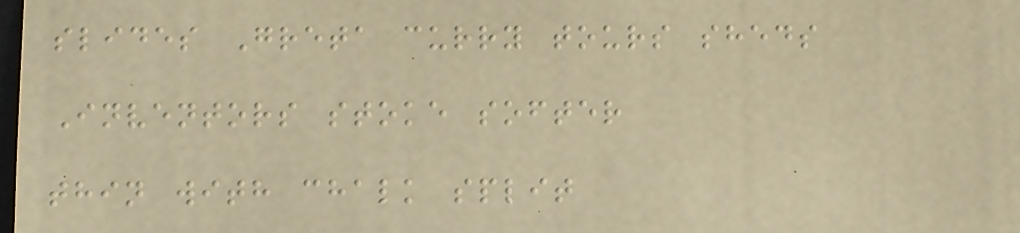slides Greta curry tours sheds
Inventors stoke softer
thin with chalk split
